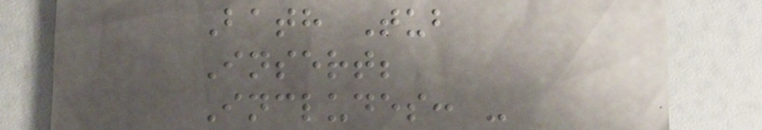Bath Tub
Insert;
Includes: -
